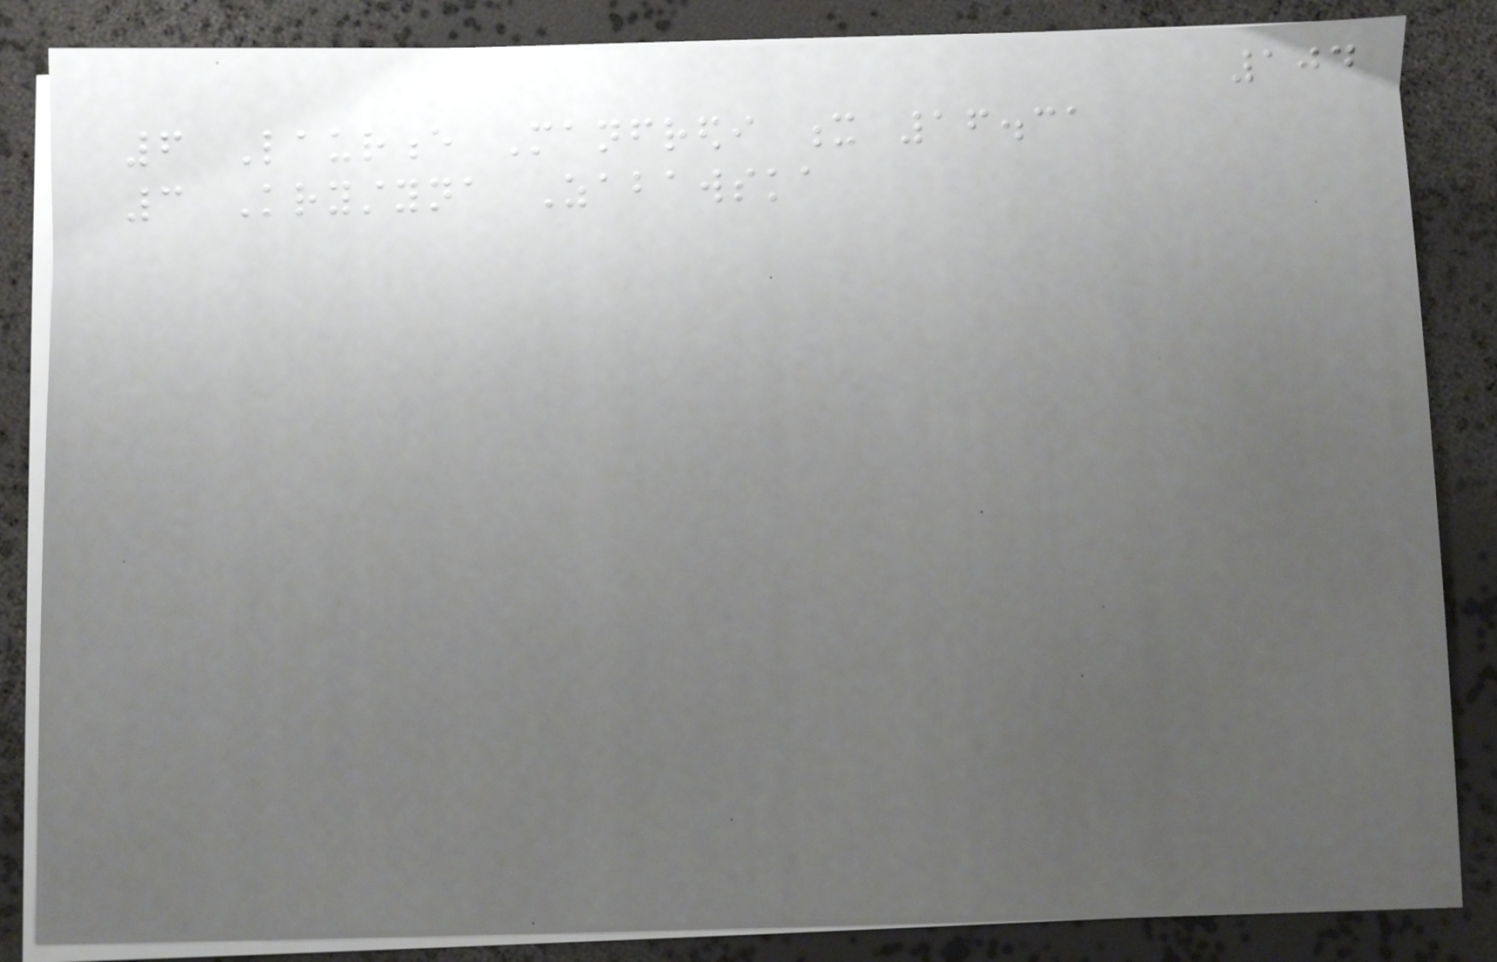104
6 Laurence Manfredi x 16.31
3 Krystyna Zabawska
